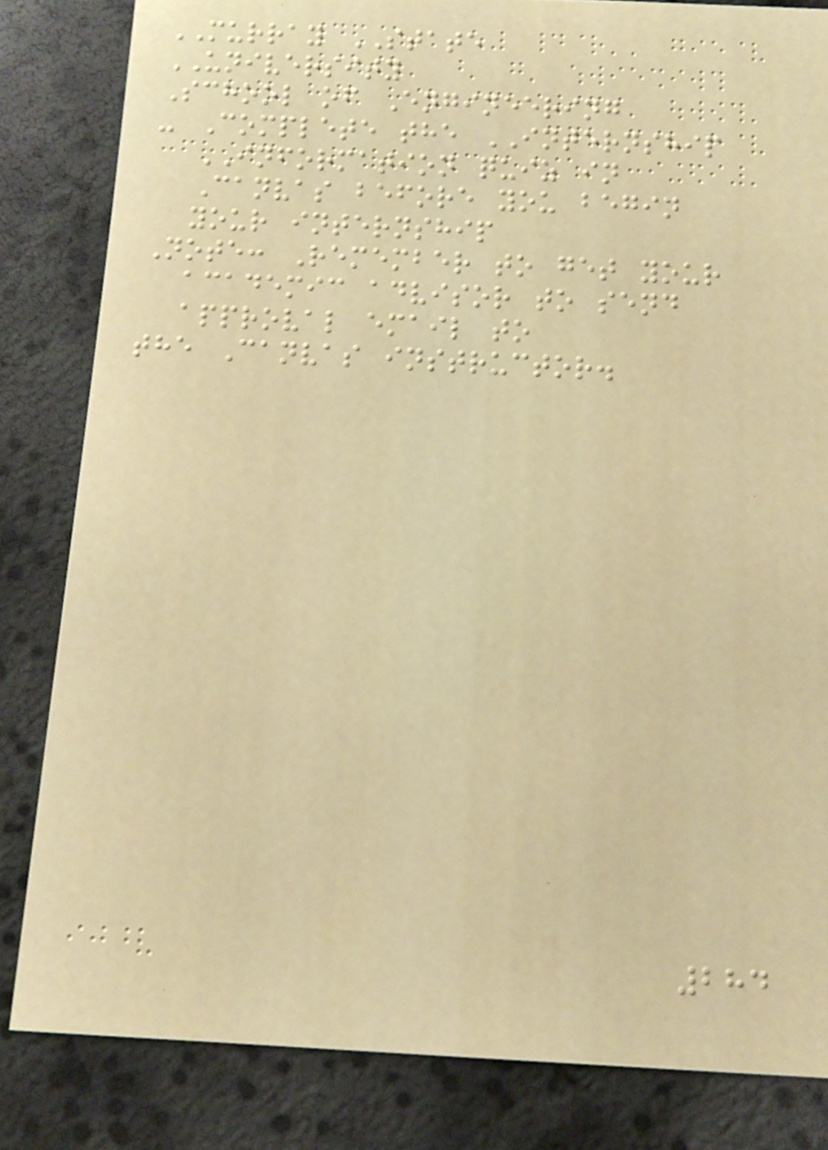MURRAY STATE
UNIVERSITY
School of Engineering
- Complete the INTERNSHIP
INFORMATION quiz in
Canvas before you begin
your internship
Note: Remember to get your
academic advisor to send
approval email to
the Canvas instructor.
284
